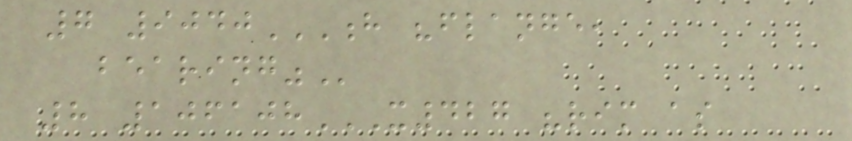7 9040H "FLANGE,
BEARING"
8 106108X427 "RIM AS
